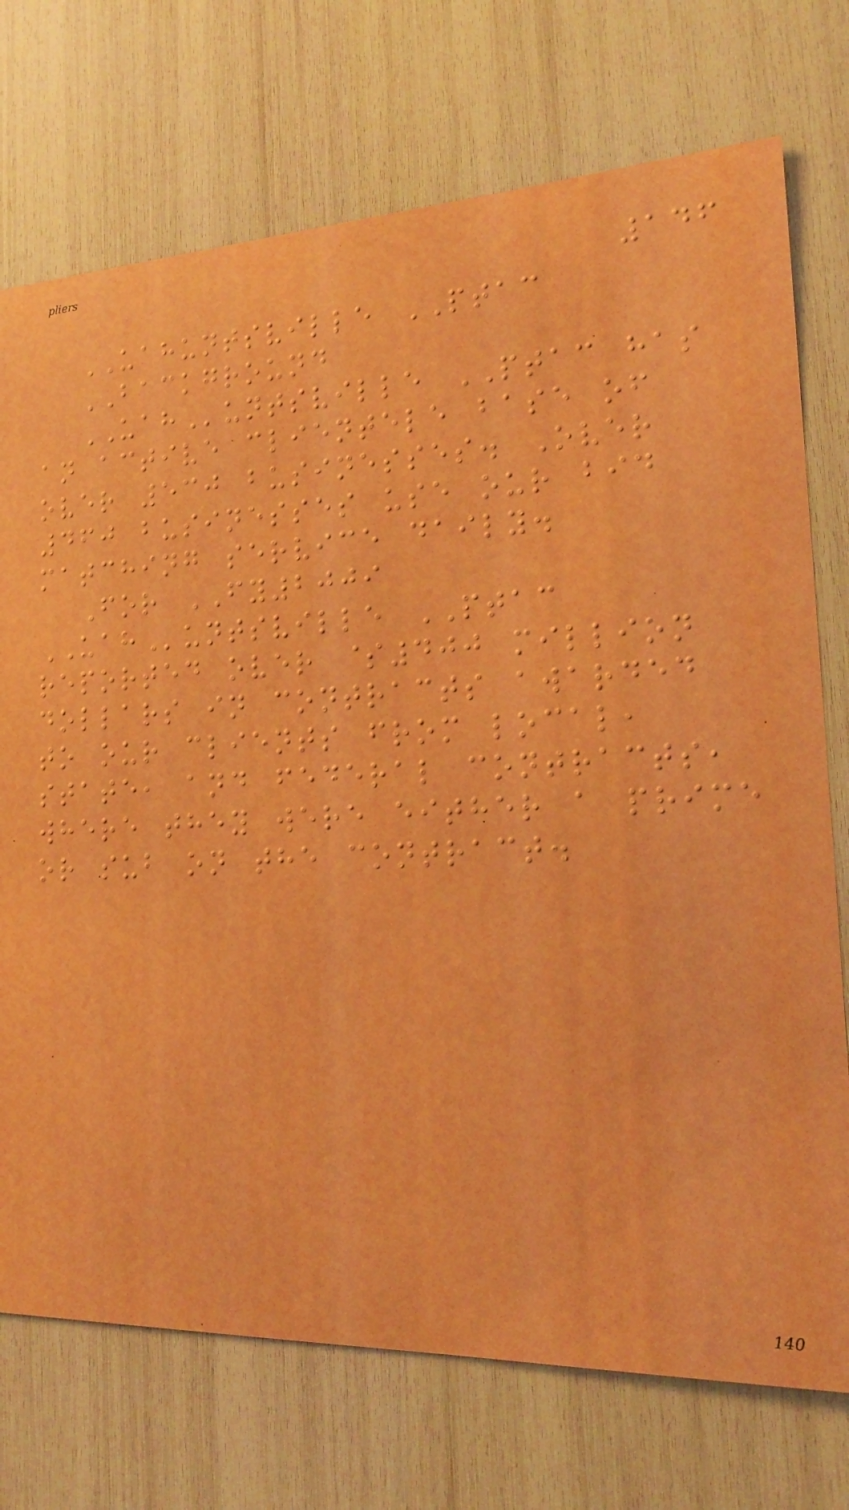146
UAHUNTSVILLE PTAC
BACKGROUND
UAHuntsville PTAC has
an active clientele base of
over 530 businesses. Over
460 businesses use our bid
matching service daily.
For FY2009
UAHuntsville PTAC
reported over $400 million
dollars in contracts awarded
to our clients from local,
state, and federal contracts,
where they were either a prime
or sub on the contract.
